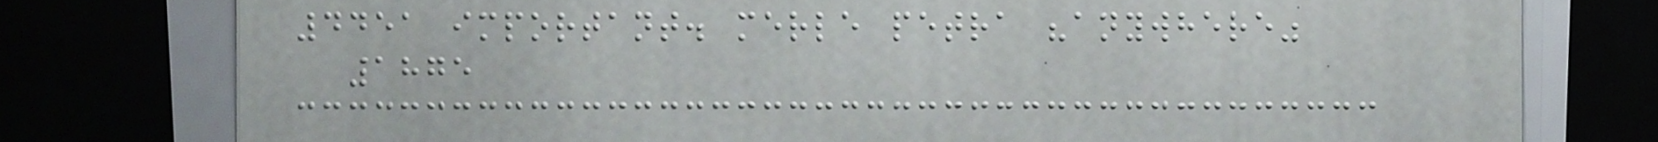4451 important. merle petra "anywhere"
1875
